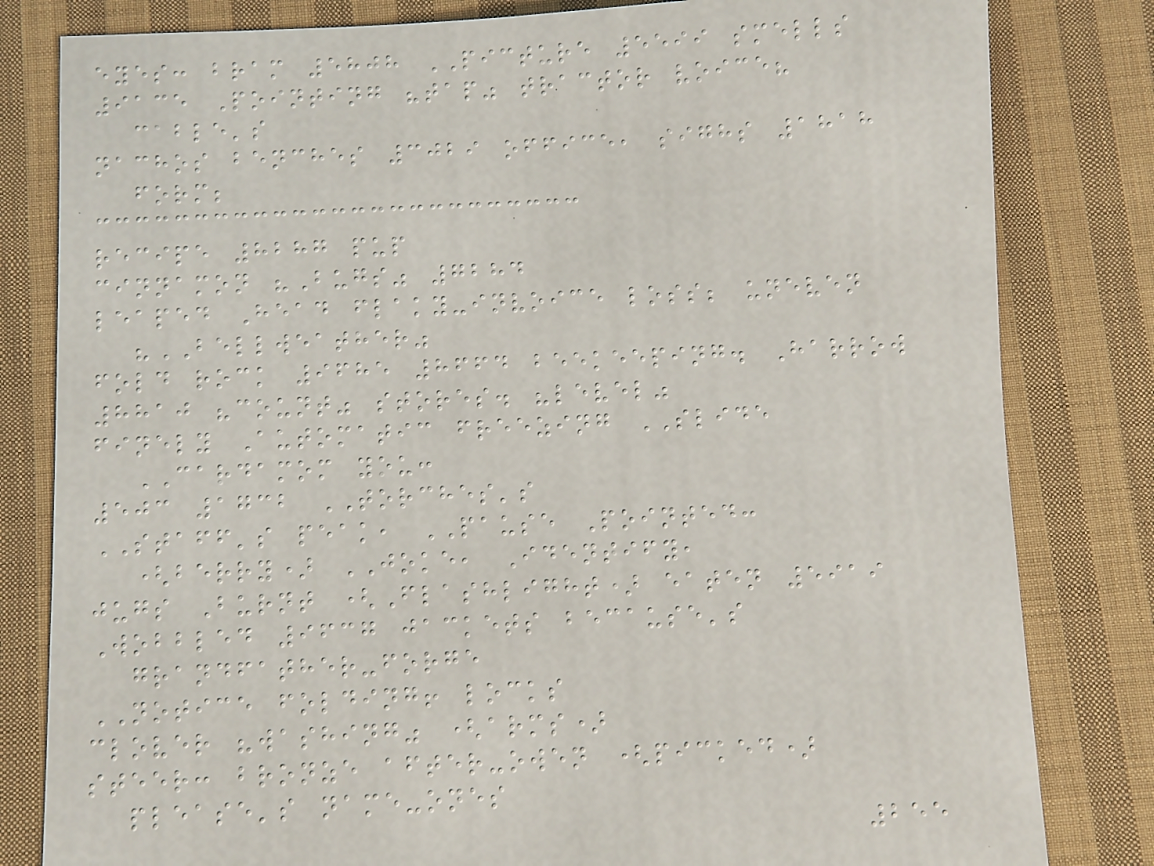eyes: bram 5808 PICTURE 5599 smells
9135 Pointing "tap" tractor voice?
cable's
nachos benches 3029 office, sighs 1818
form;
recipe 8287 pup
cinnamon "Bugs" 7284
leaped Head flaky-invoice loss; uneven
"BELLWEATHER"
fold rock 9685 8664 beekeeping. Harrow
8810 "count" stores. "level"
finely Automatic freezing SLIDE
CARDAMOM you:
503 1732 TORCHES's
STAFF's peak, PAUSE Pointed:
(berry) JOKE, Identify,
jugs Burnt (Flashlight) eaten 5919
Wobbled 9637 jackets because's
grandfather-forge
NOTICE folding! locks
clover "washing" (arms)
steer: bronze after-owen (picked)
please's name-ones
255
